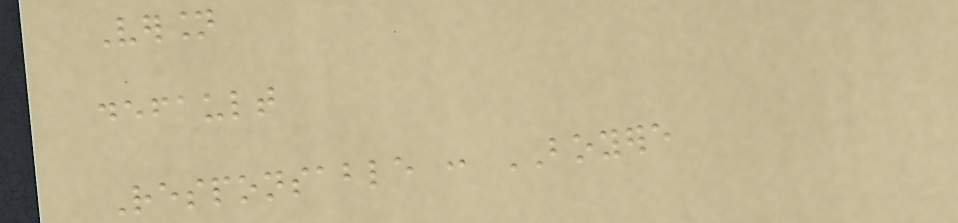Version
default
Responsable : BOYERE
